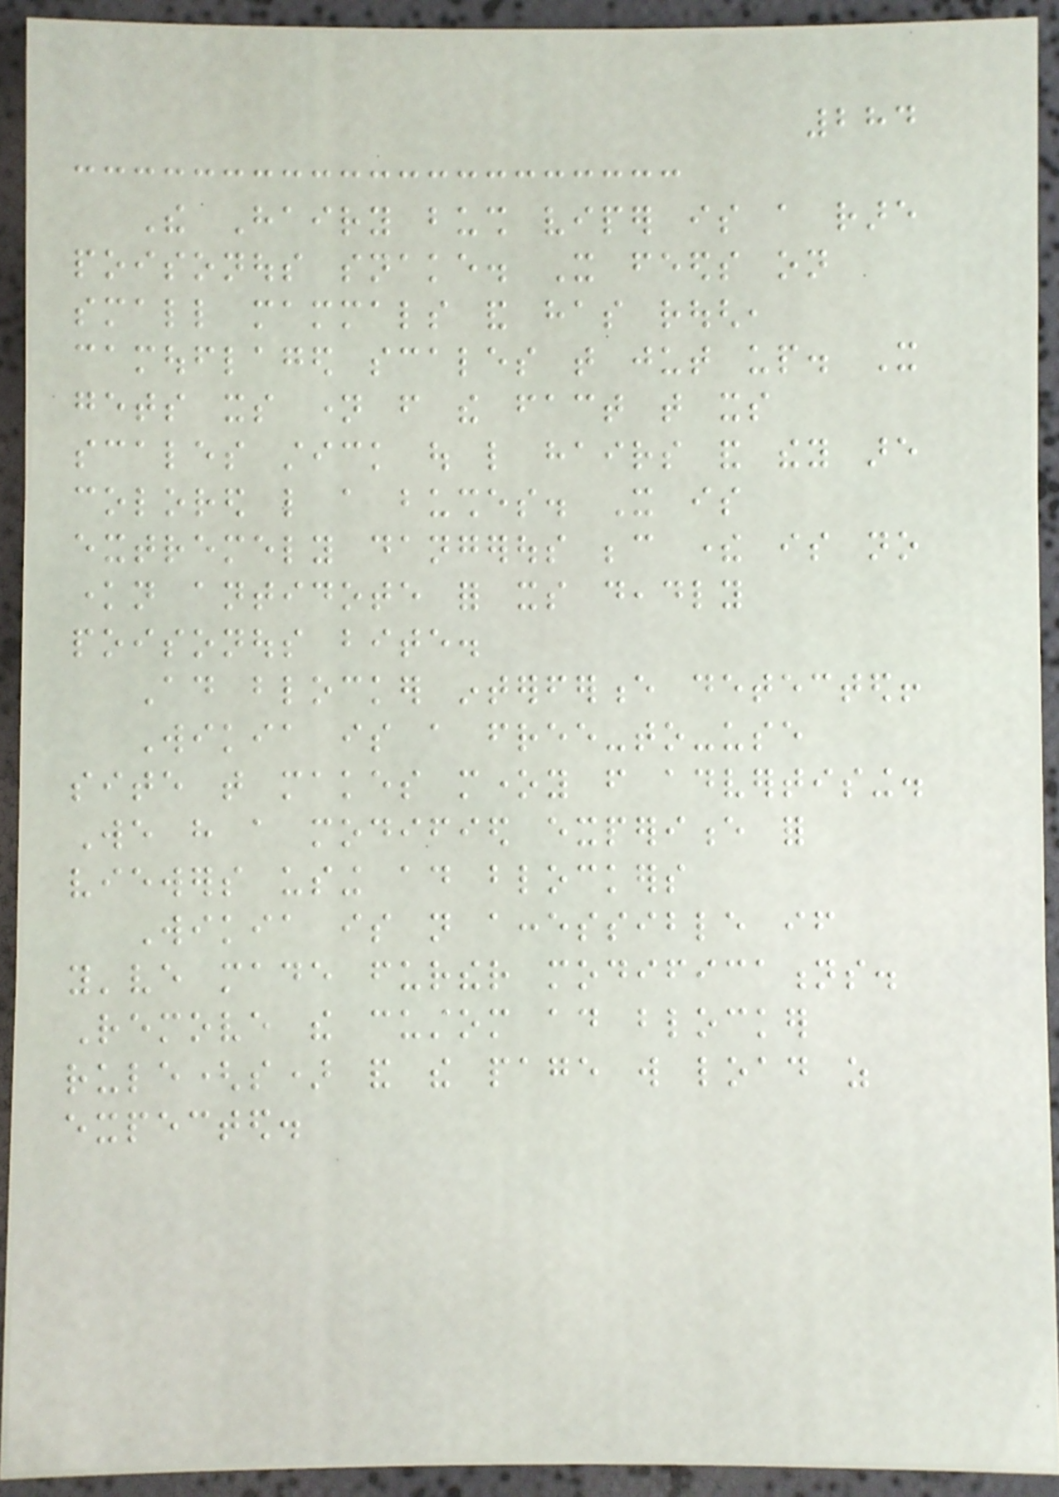284
The Hairy bush viper is a rare
poisonous snake. It feeds on
small mammals and has rough,
camouflaged scales that jut up. It
gets its name from the fact that its
scales stick out like hairs and they are
colored like a bushes. It is
extremely dangerous because there is no
known antidote for its deadly
poisonous bite.
Ad blocker interference detected!
Wikia is a free-to-use
site that makes money from advertising.
We have a modified experience for
viewers using ad blockers
Wikia is not accessible if
you've made further modifications.
Remove the custom ad blocker
rule(s) and the page will load as
expected.
